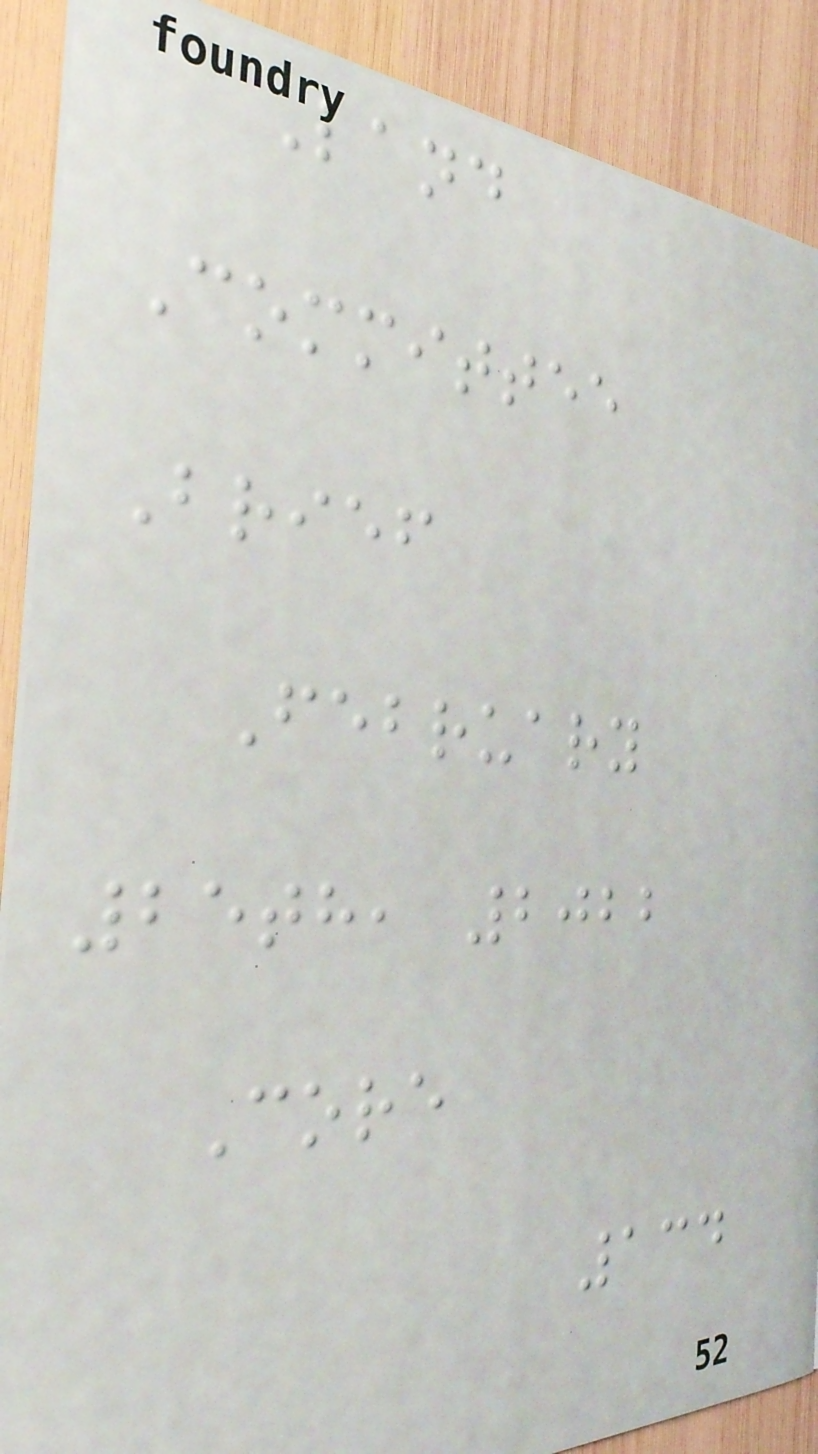Land
Committee
Brief
February
25th, 2022
Core
134
